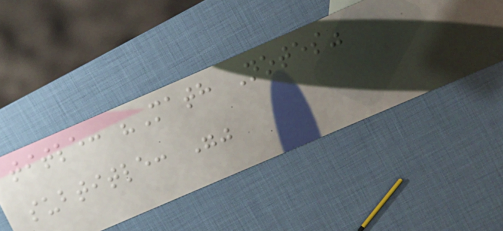title: "Math Notes"
subtitle: ""
